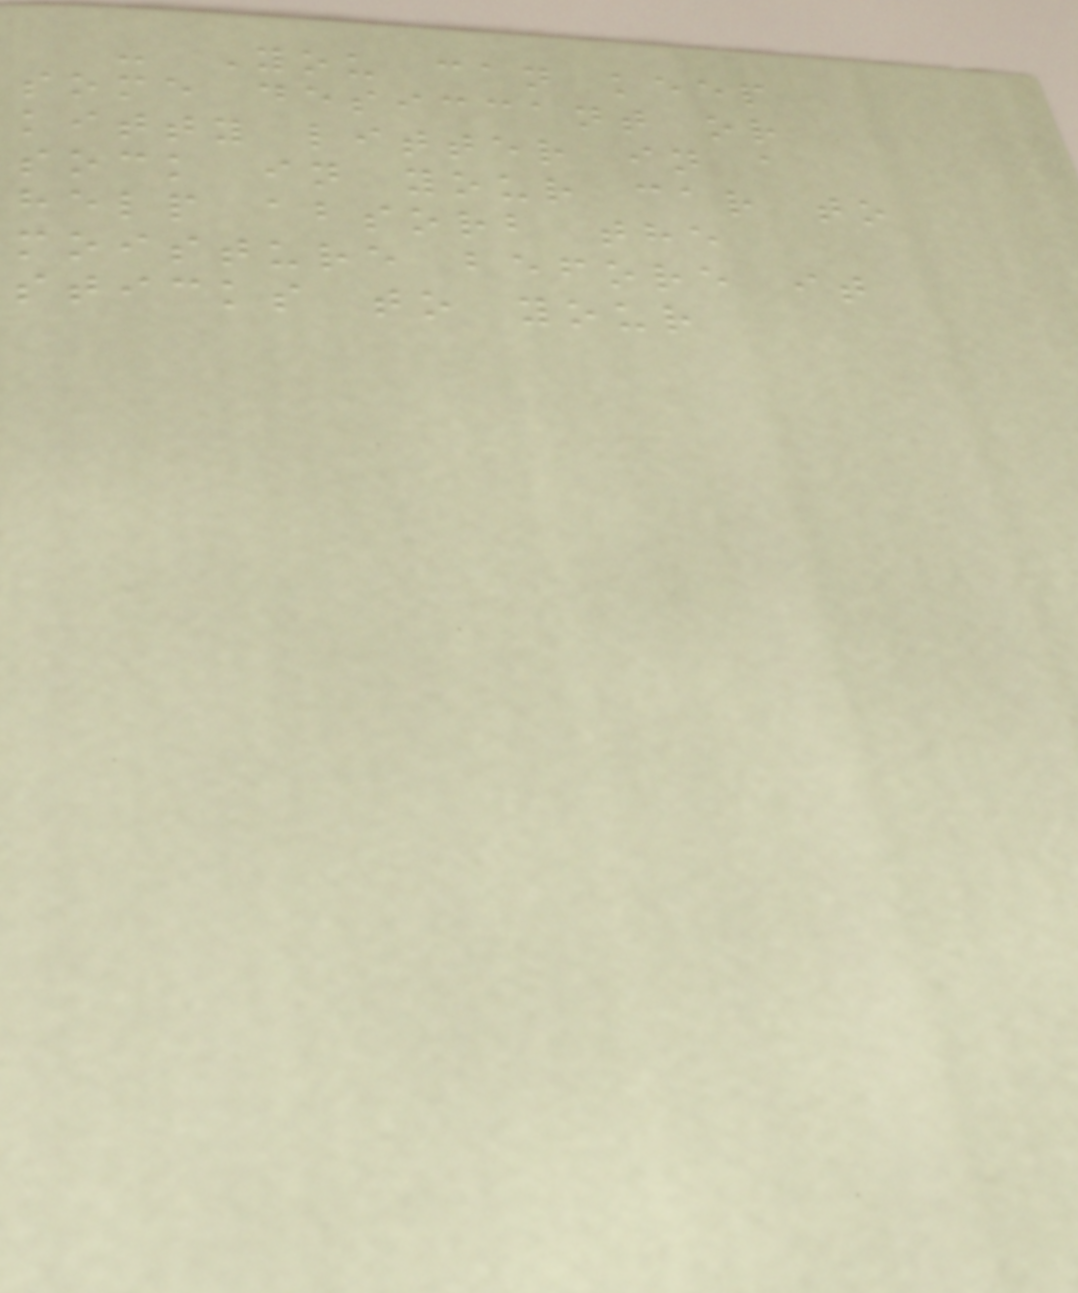- You can keep
some desiccant or
kitty litter in a
sock in your car to
help absorb the
moisture before it
sticks to your
